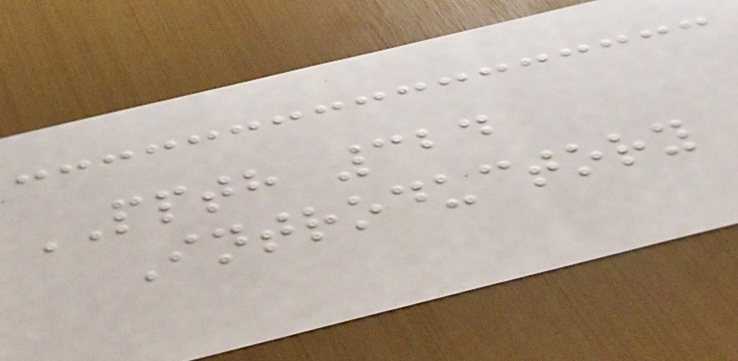PPTH 324
Introductory
